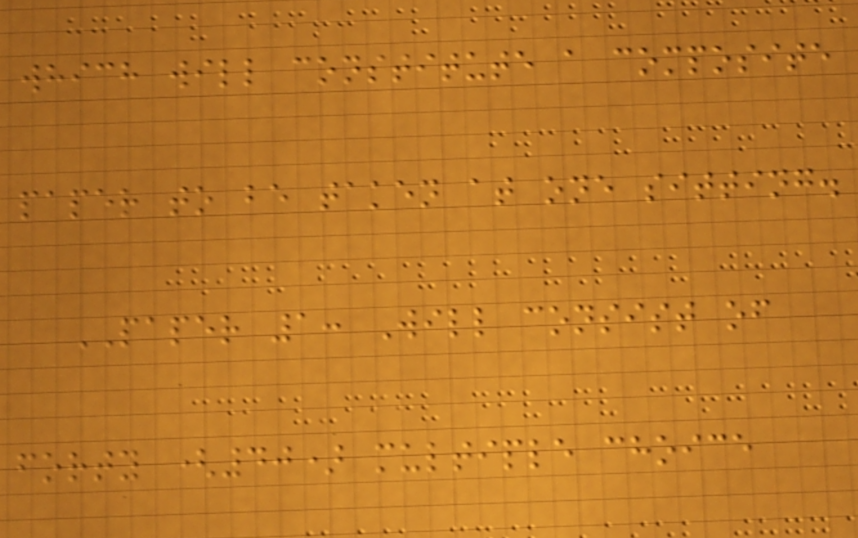which will constitute a composite
paper to be taken at one sitting.
PAPER 1: Will consist of
forty (40) multiple choice
